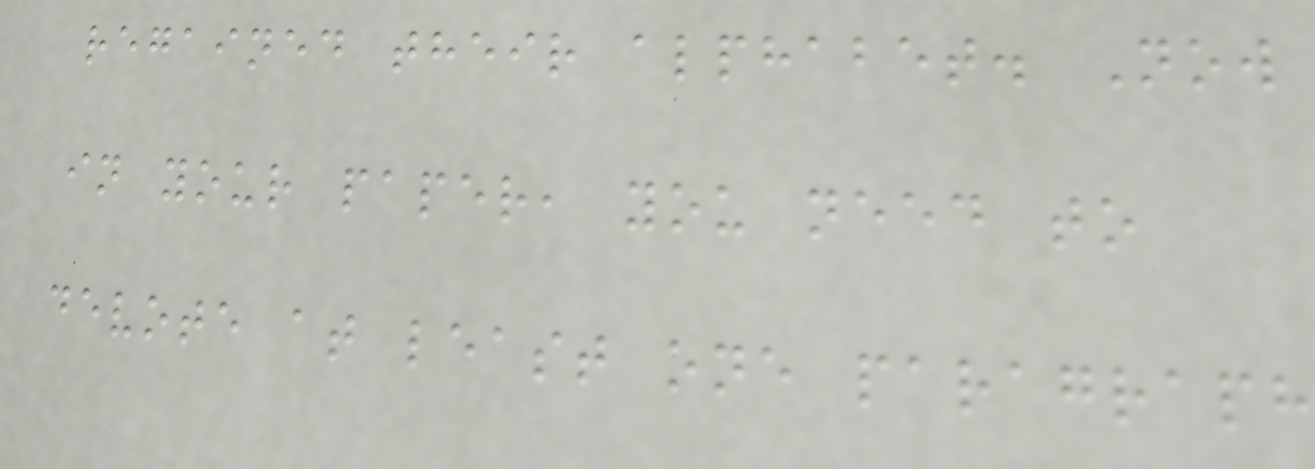regained their alphabet. Now
in your paper, you need to
devote at least one paragraph
